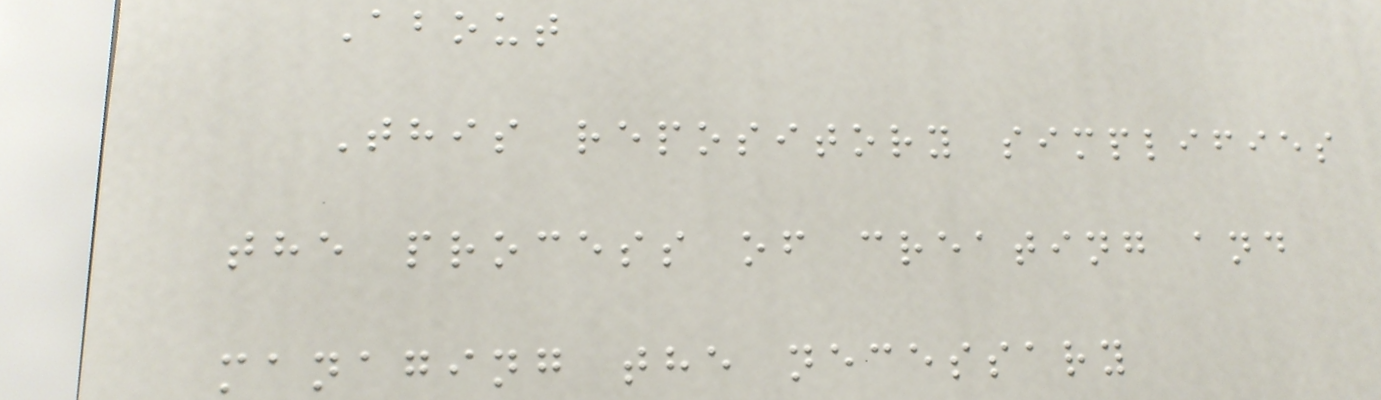About
This repository simplifies
the process of creating and
managing the necessary
